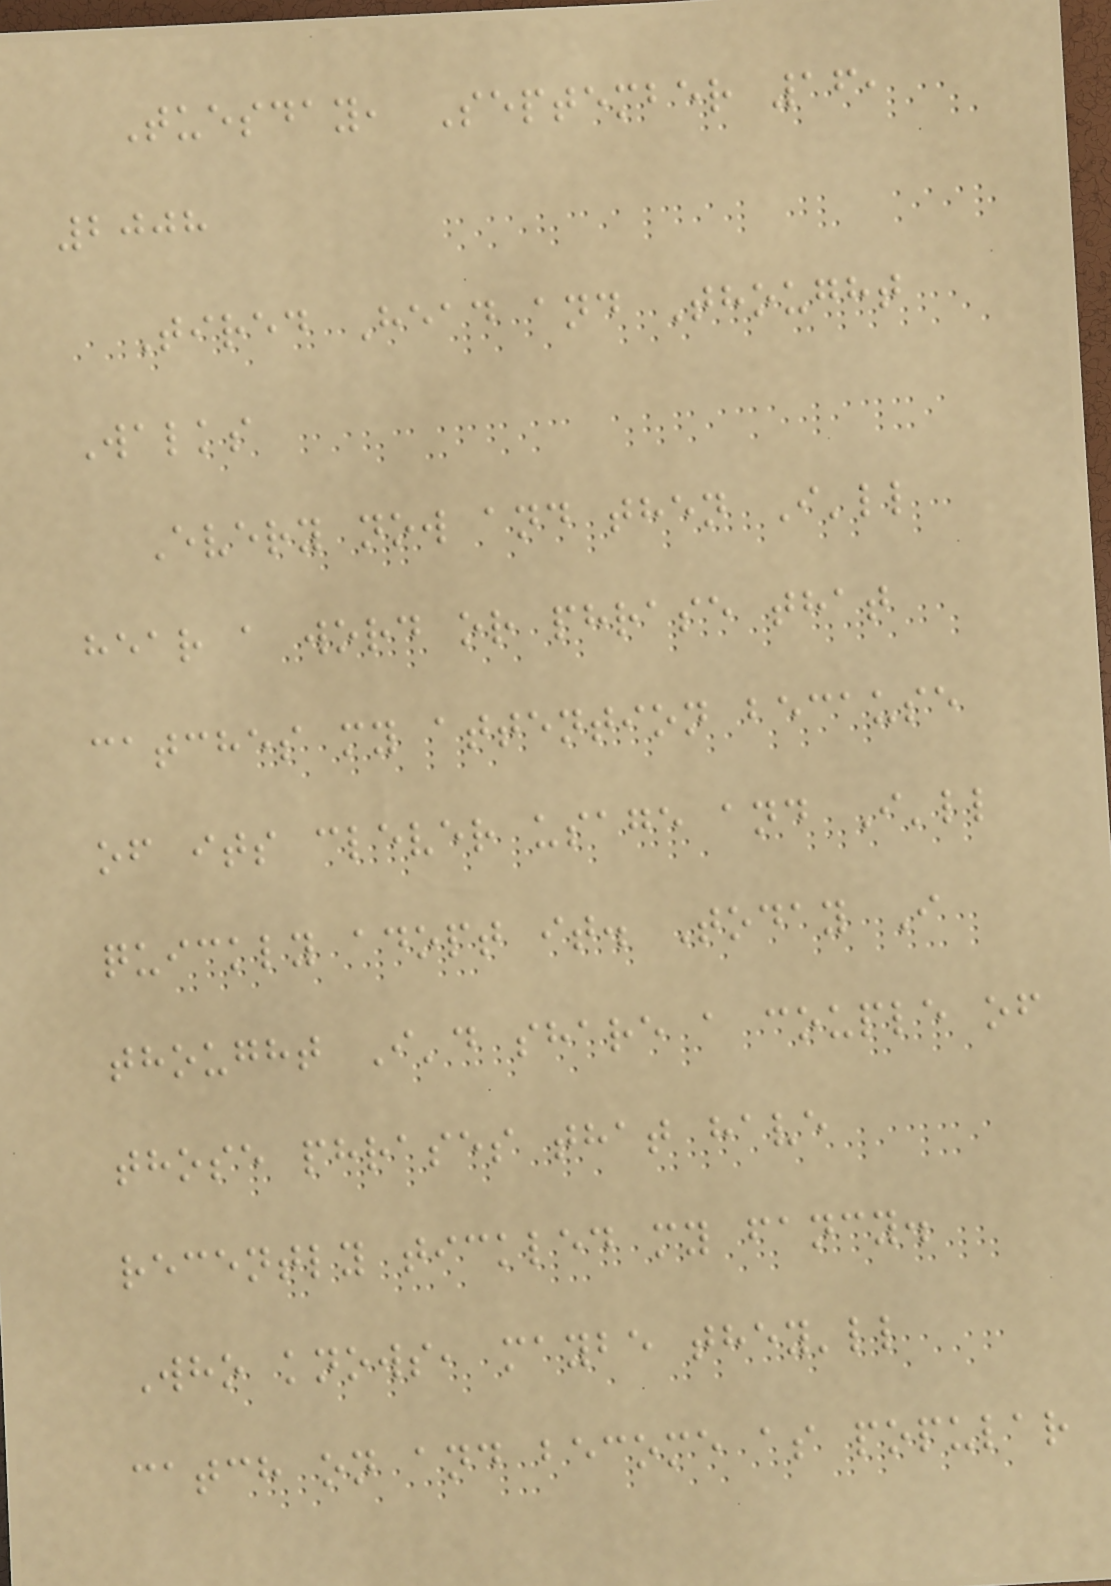Tuesday, September 16,
2008
Tired Head and Thought
Walks
Every now and then I'll
hear a word or phrase that
catches my attention because
of its clever usage and I'll
quickly adopt it. Today I
thought I'd share a couple of
those phrases that have
recently tickled my fancy.
Who knows, maybe they'll
catch on and become as popular
